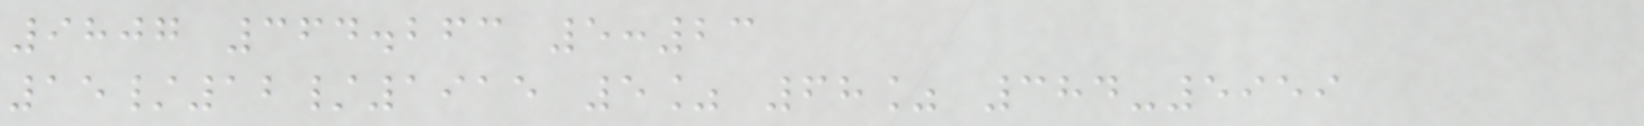9807 364.263 5:23
15/12/1915 5% 68% 384-5959
